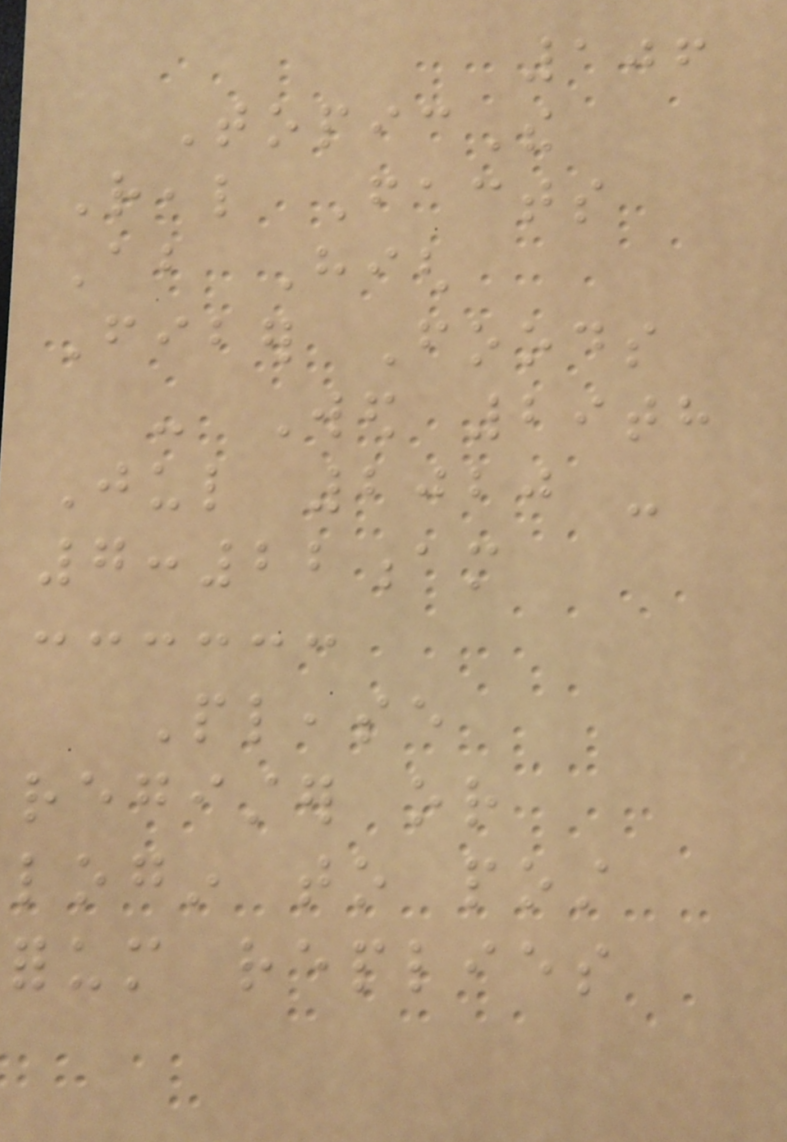106
TopicThe
Real Facts
About High
Fiber Foods
- Wed 29th
Jul 2020 -
7:22am
Please
register or
login to post
forum replies
